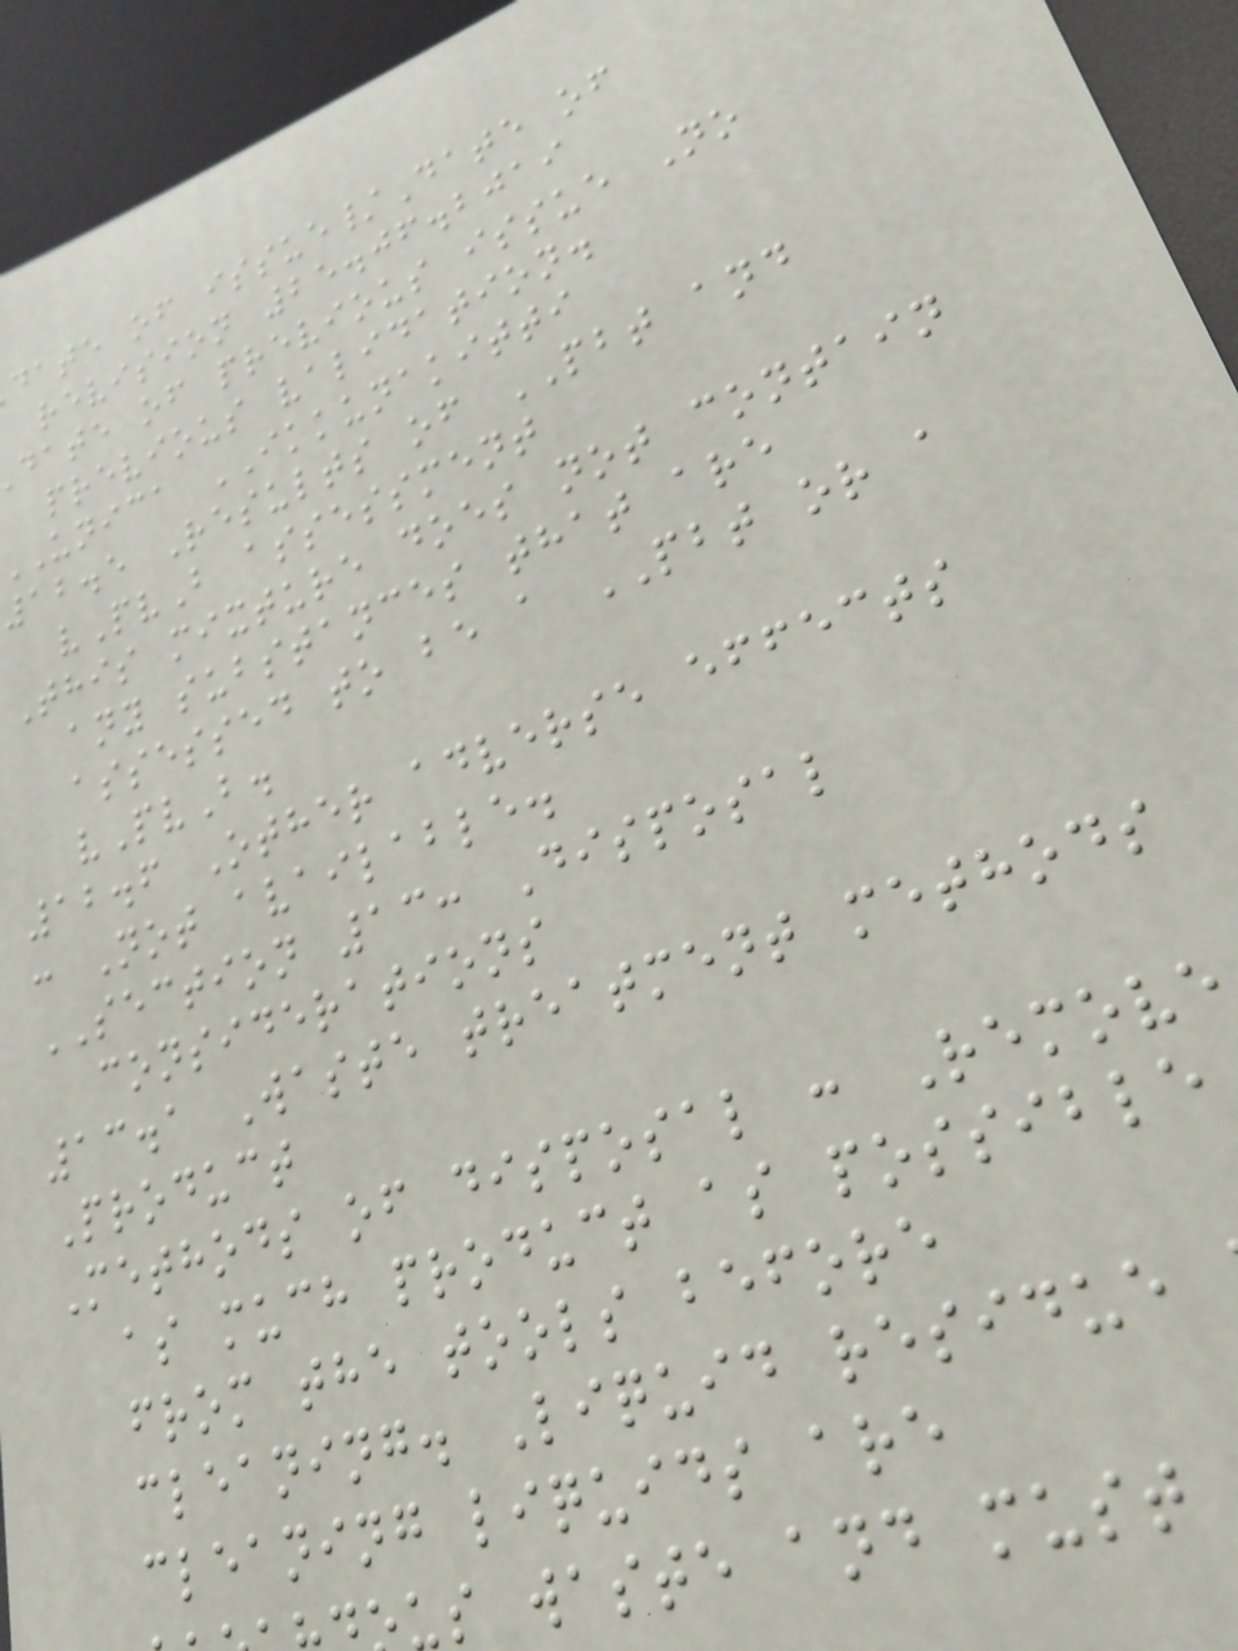date of issue/Date of
revision 25.06.2019
date of previous issue No
previous validation.
unica IKKUNAKITTI
12.5 Results of PBT and
vPvB assessment
This mixture does not contain
any substances that are
assessed to be a PBT or a
vPvB.
12.6 Other adverse effects
: Not available.
SECTION 13: Disposal
considerations
13.1 Waste treatment methods
Product
Methods of disposal : Remove
as much product as possible
from the tools before
cleaning. Liquid residue
cleaning liquids are
us waste and must
